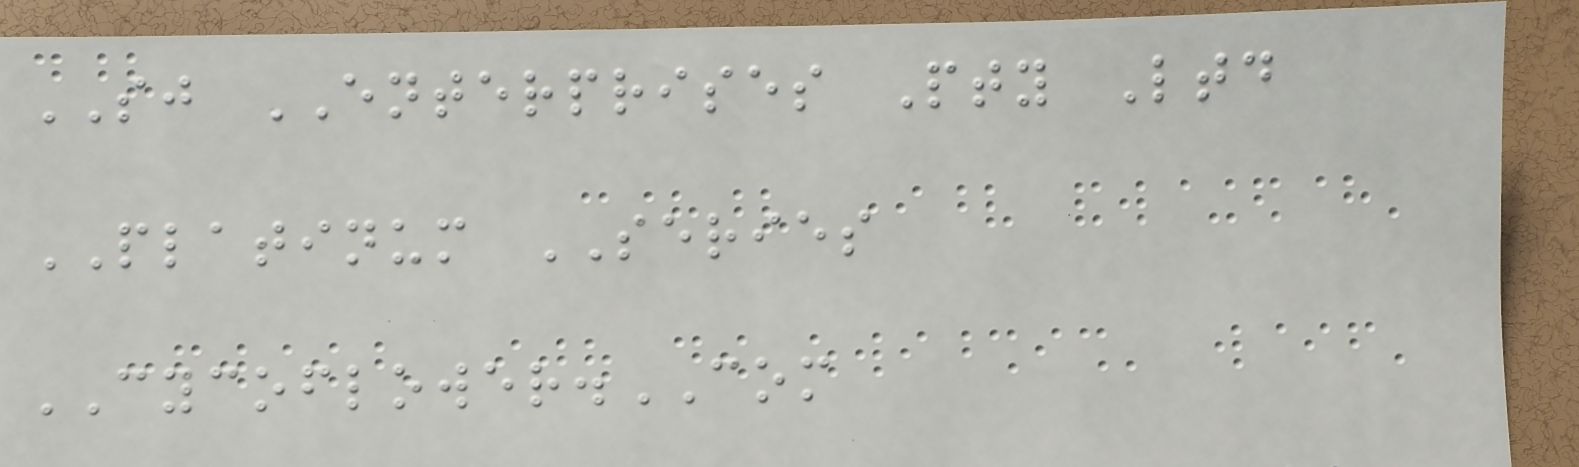SJ ENTERPRISES Pty Ltd
PLATINUM SERIES
CYCOFLOWER.COM
